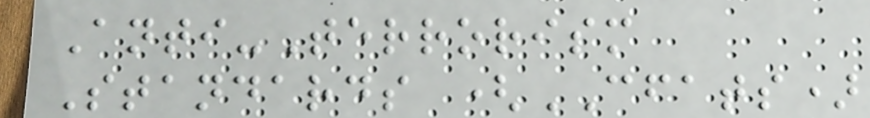Anti-Terrorism
Standards (CFATS)
